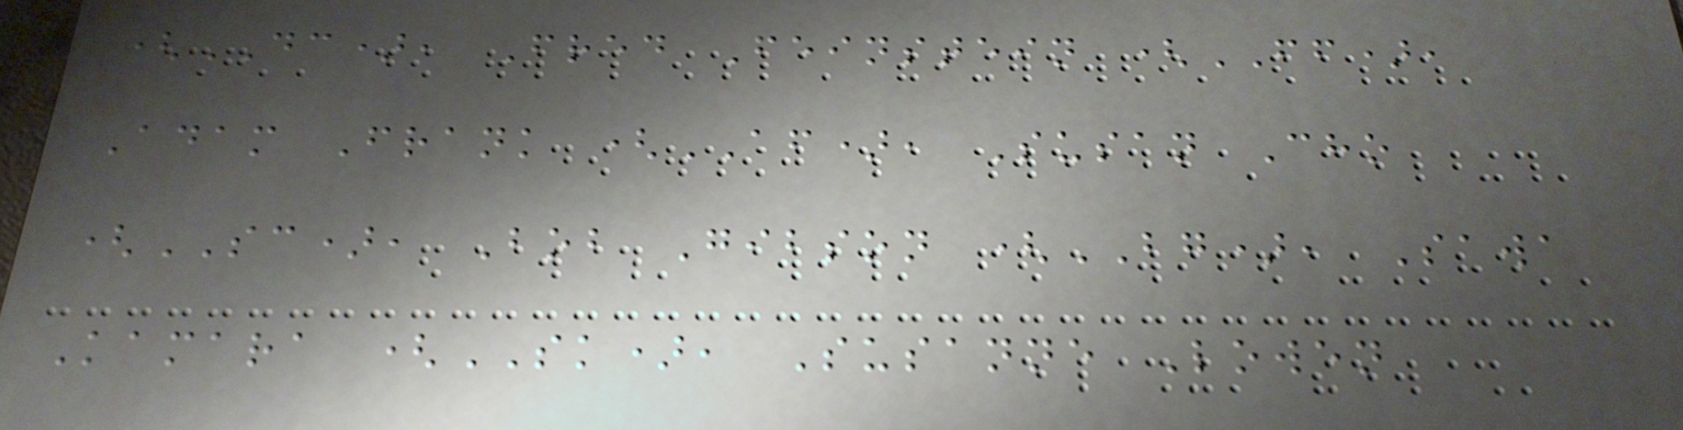(DC), Fred Feinstein (FF),
Adam Frank (AF), Susan Cho
(SC), Bob Gibson (BG), Sawa
Kamara (SK), Susanne Lowen
